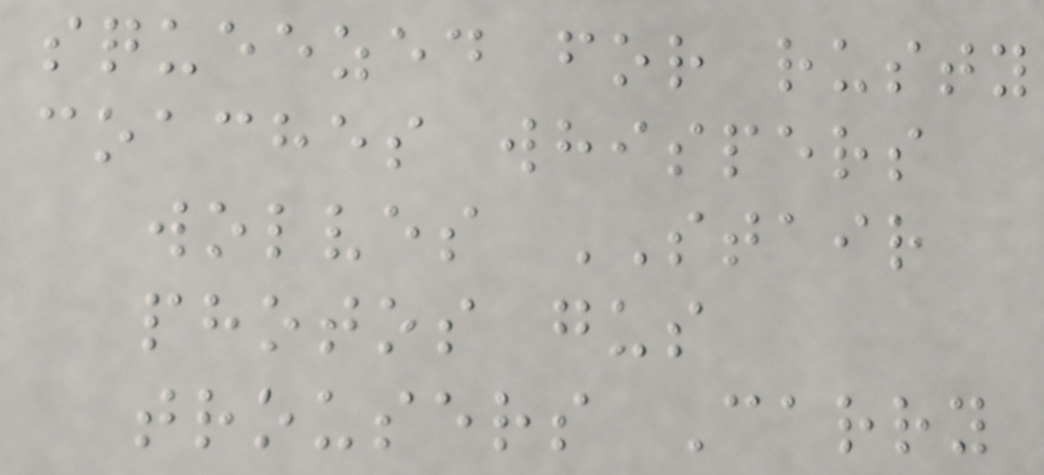squeezed for rusty
coaches whispers
wolves STAIR
photos gus
trousers Carry
